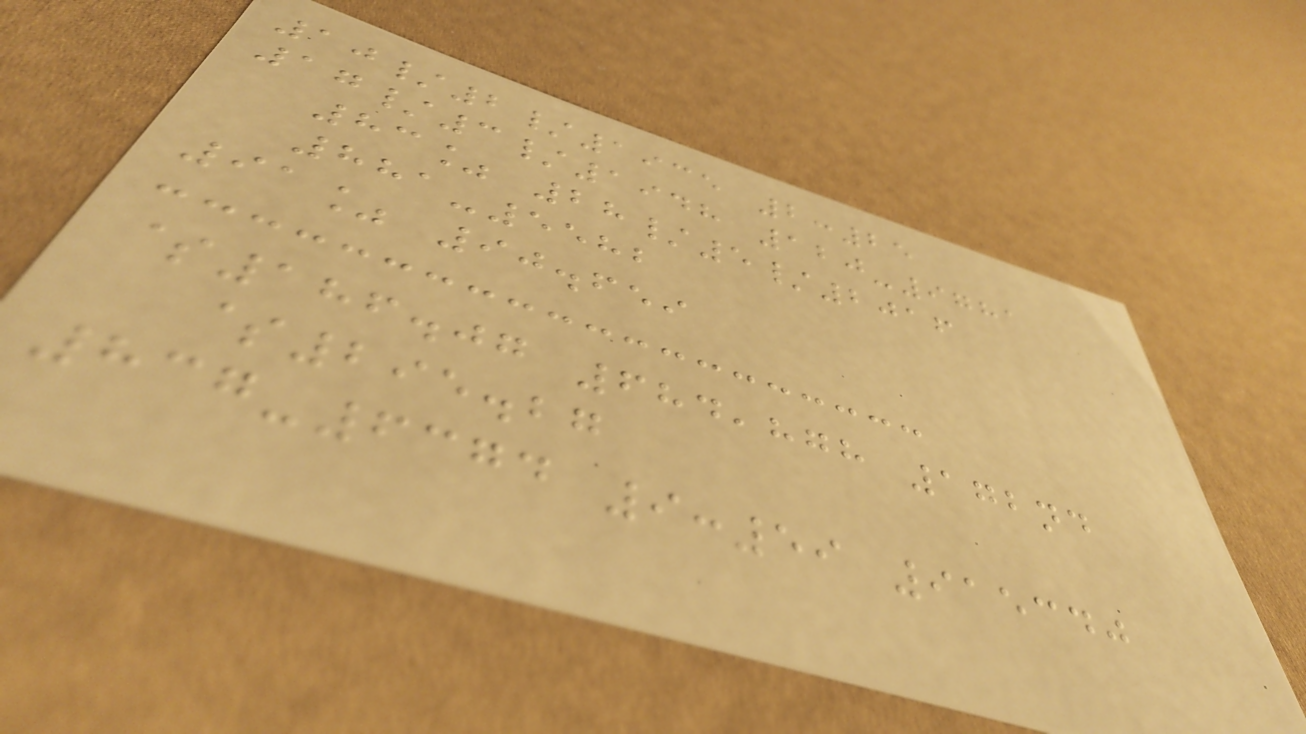10/2/1935 2:25
17/3/1948 120-9781
83% 28/5/2016
881-5582
91% 90.659
$186.07 684,878 172nd
$295.27
837-6374 9:59 915340
